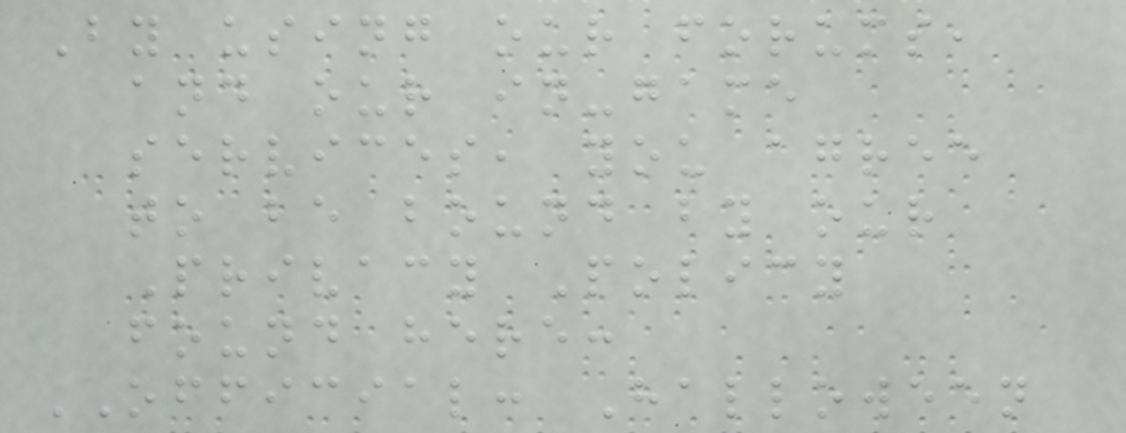By using our forums,
and our in-game
services, you agree
to be bound by our
Privacy Policy
found here:
OFFICIAL: Halloween
